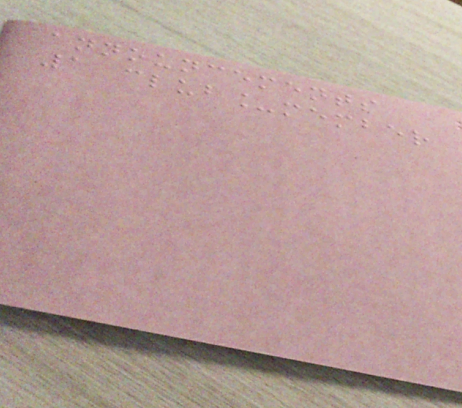announcements
1 club_member
